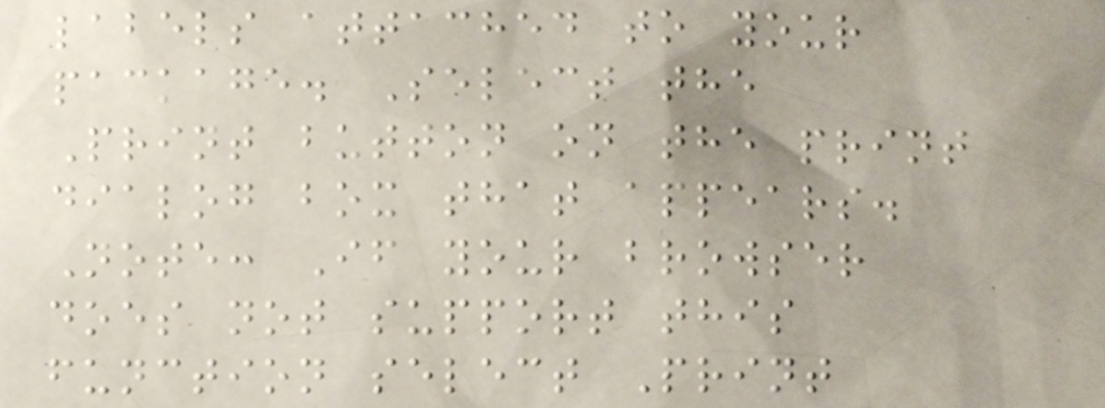labels attached to your
package. Select the
Print button on the print
dialog box that appears.
Note: If your browser
does not support this
function select Print
